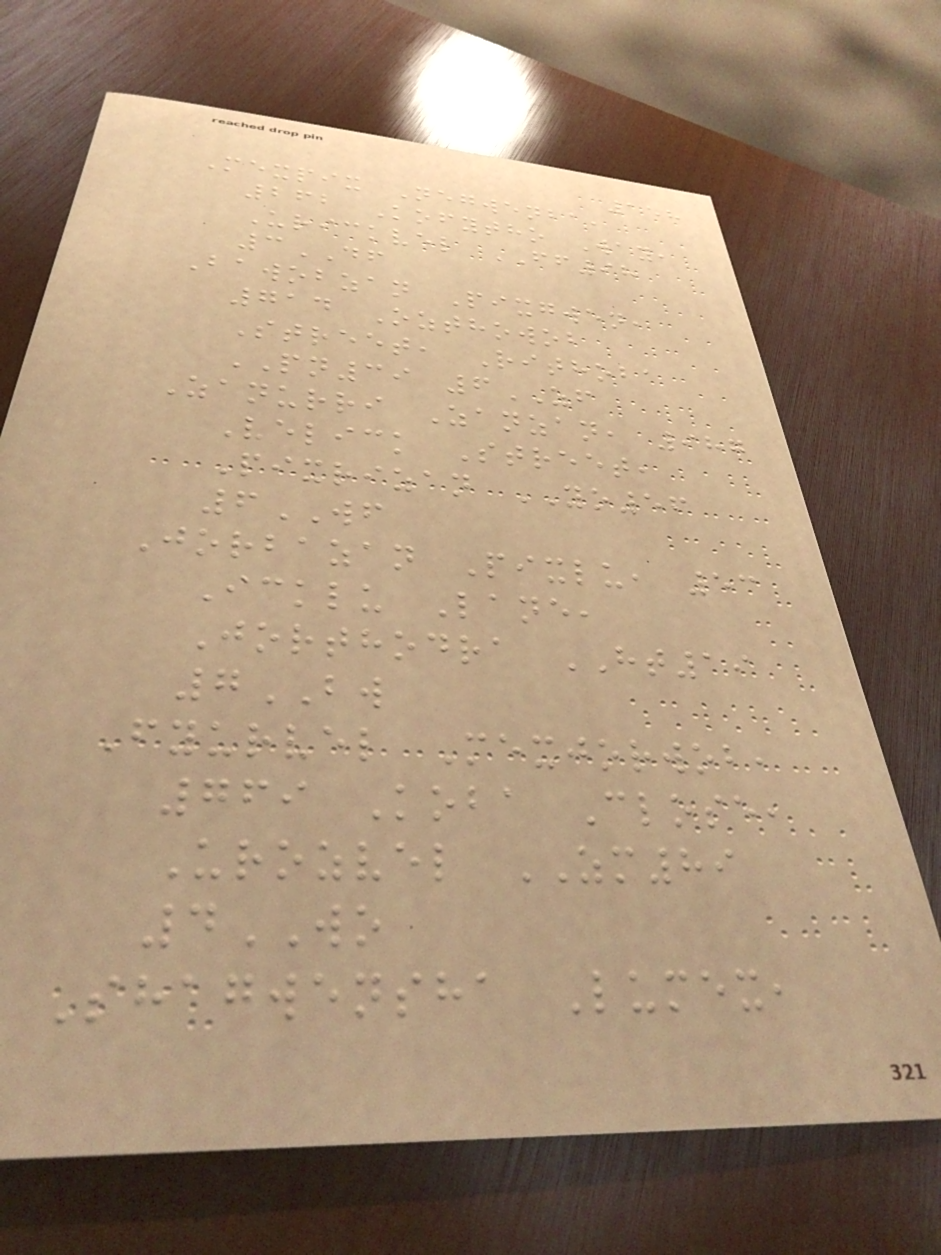158
Mexpix Negwenba,
262 Kofytho Way,
Urickvel FF98
3DF
Bawobzan Pixgwen,
714 Ozthowob
Street, Rithoba
PN39 6ZF
Zanurri Zanzan, 987
Velick Street,
Pixrizan YO56
6WF
Jorbazan Pixlu, 53
Icklu Lane,
Jorthodra HT19
7BW
Fyurvel Mexjorwob,
769 Koba Close,
Urozvel ZM89
4WO
Shagwensha Lumex,
